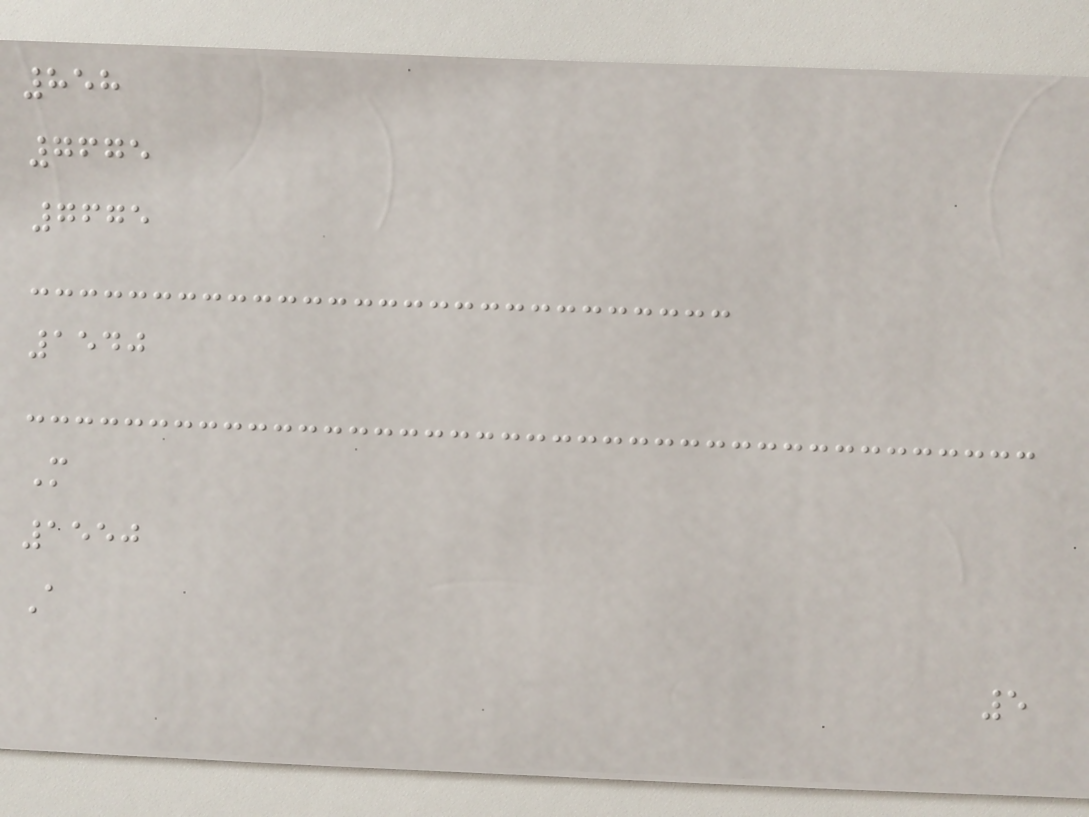858
7675
7675
1540
M
1550
A
5
